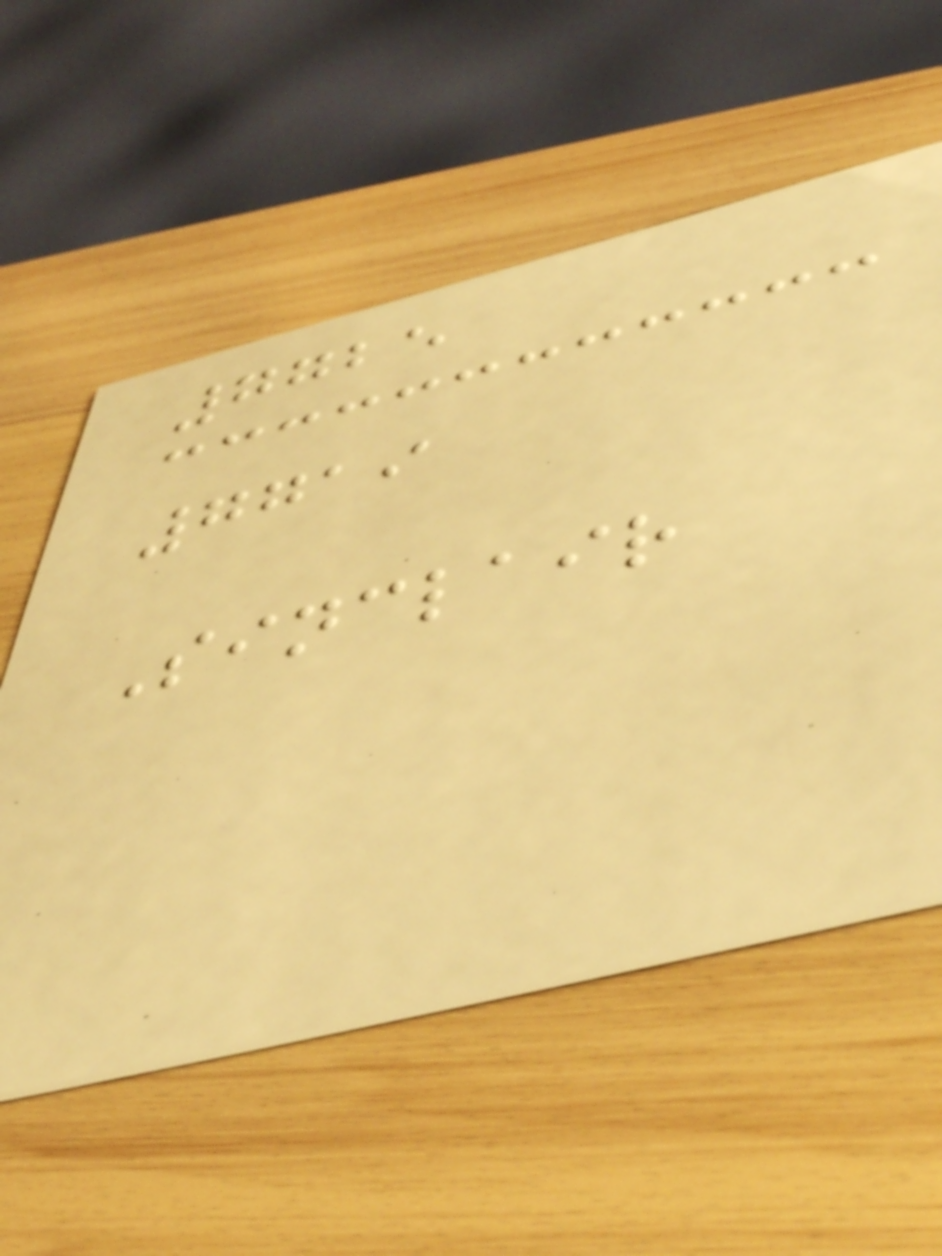7725
7719
Sinclair
